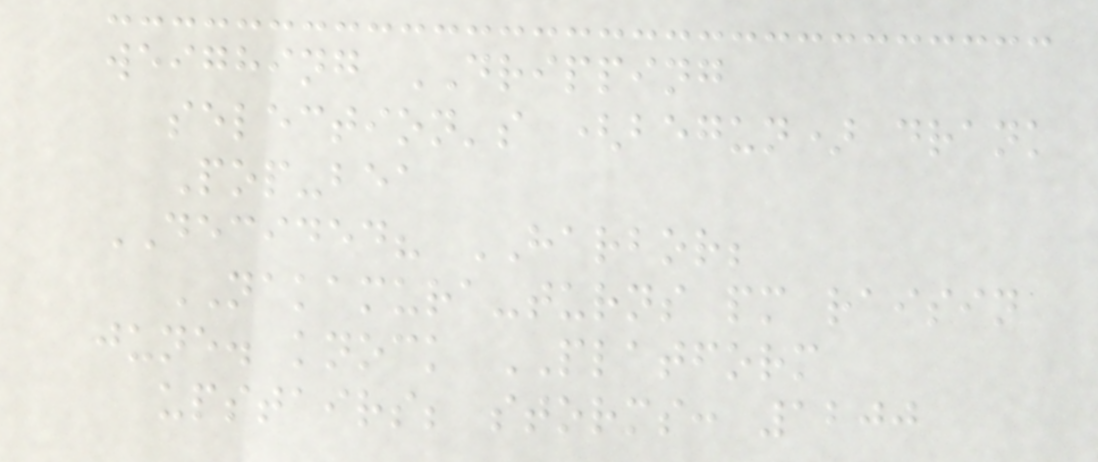weighing DRIPPING
selection's (begun) drank
Pop-bea
DECIDED? HARBOR;
NAKAMURA-turns pm raisin
june. knock PLATFORM
upstairs; storms: 1200
